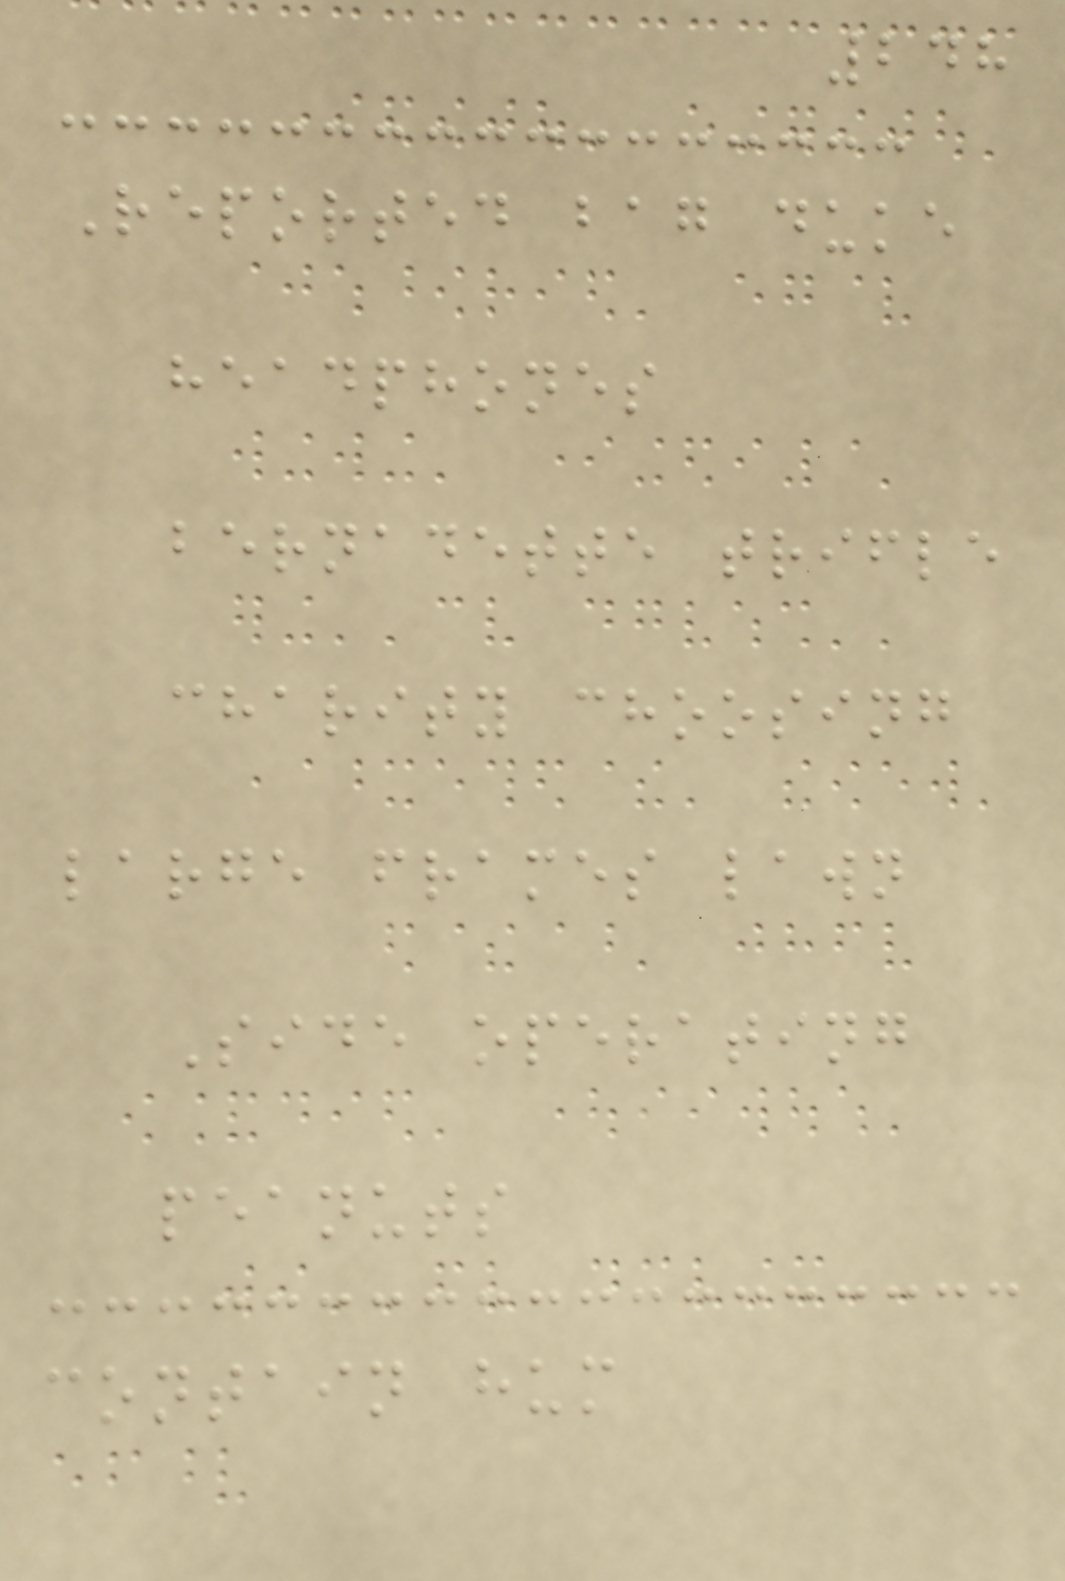248
Reported bag duke
headphones
bernadette trifle
charity choosing
large frames lawn
Side operating
peanuts
contain hum
